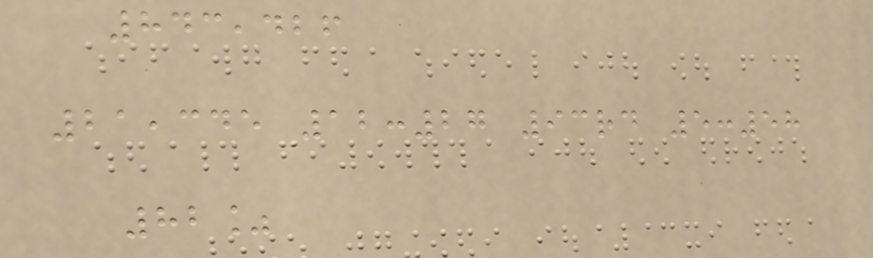843,426
21,345 12:27 93rd 5:58
82%
